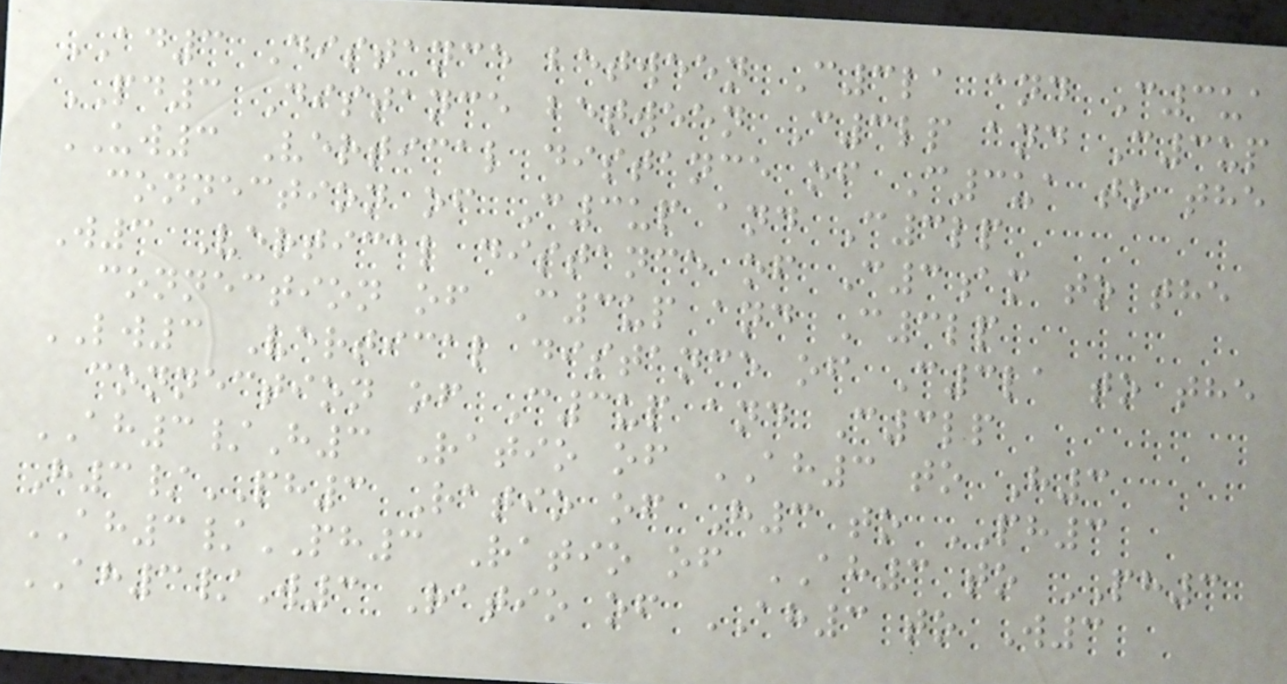AD3 Distance between C3la and C3ua
PD3 Distance between C3lp and C3up
UW3 Vertical distance of C3ua to the
connection of C3up and C3lp
W3 Vertical distance of C3am to the
connection of C3up and C3lp
LW3 Vertical distance of C3la to the
connection of C3up and C3lp
AH3/H3 Ratio of AH3 to H3
H3/PH3 Ratio of H3 to PH3
AH3/PH3 Ratio of AH3 to PH3
AH3/W3 Ratio of AH3 to W3
